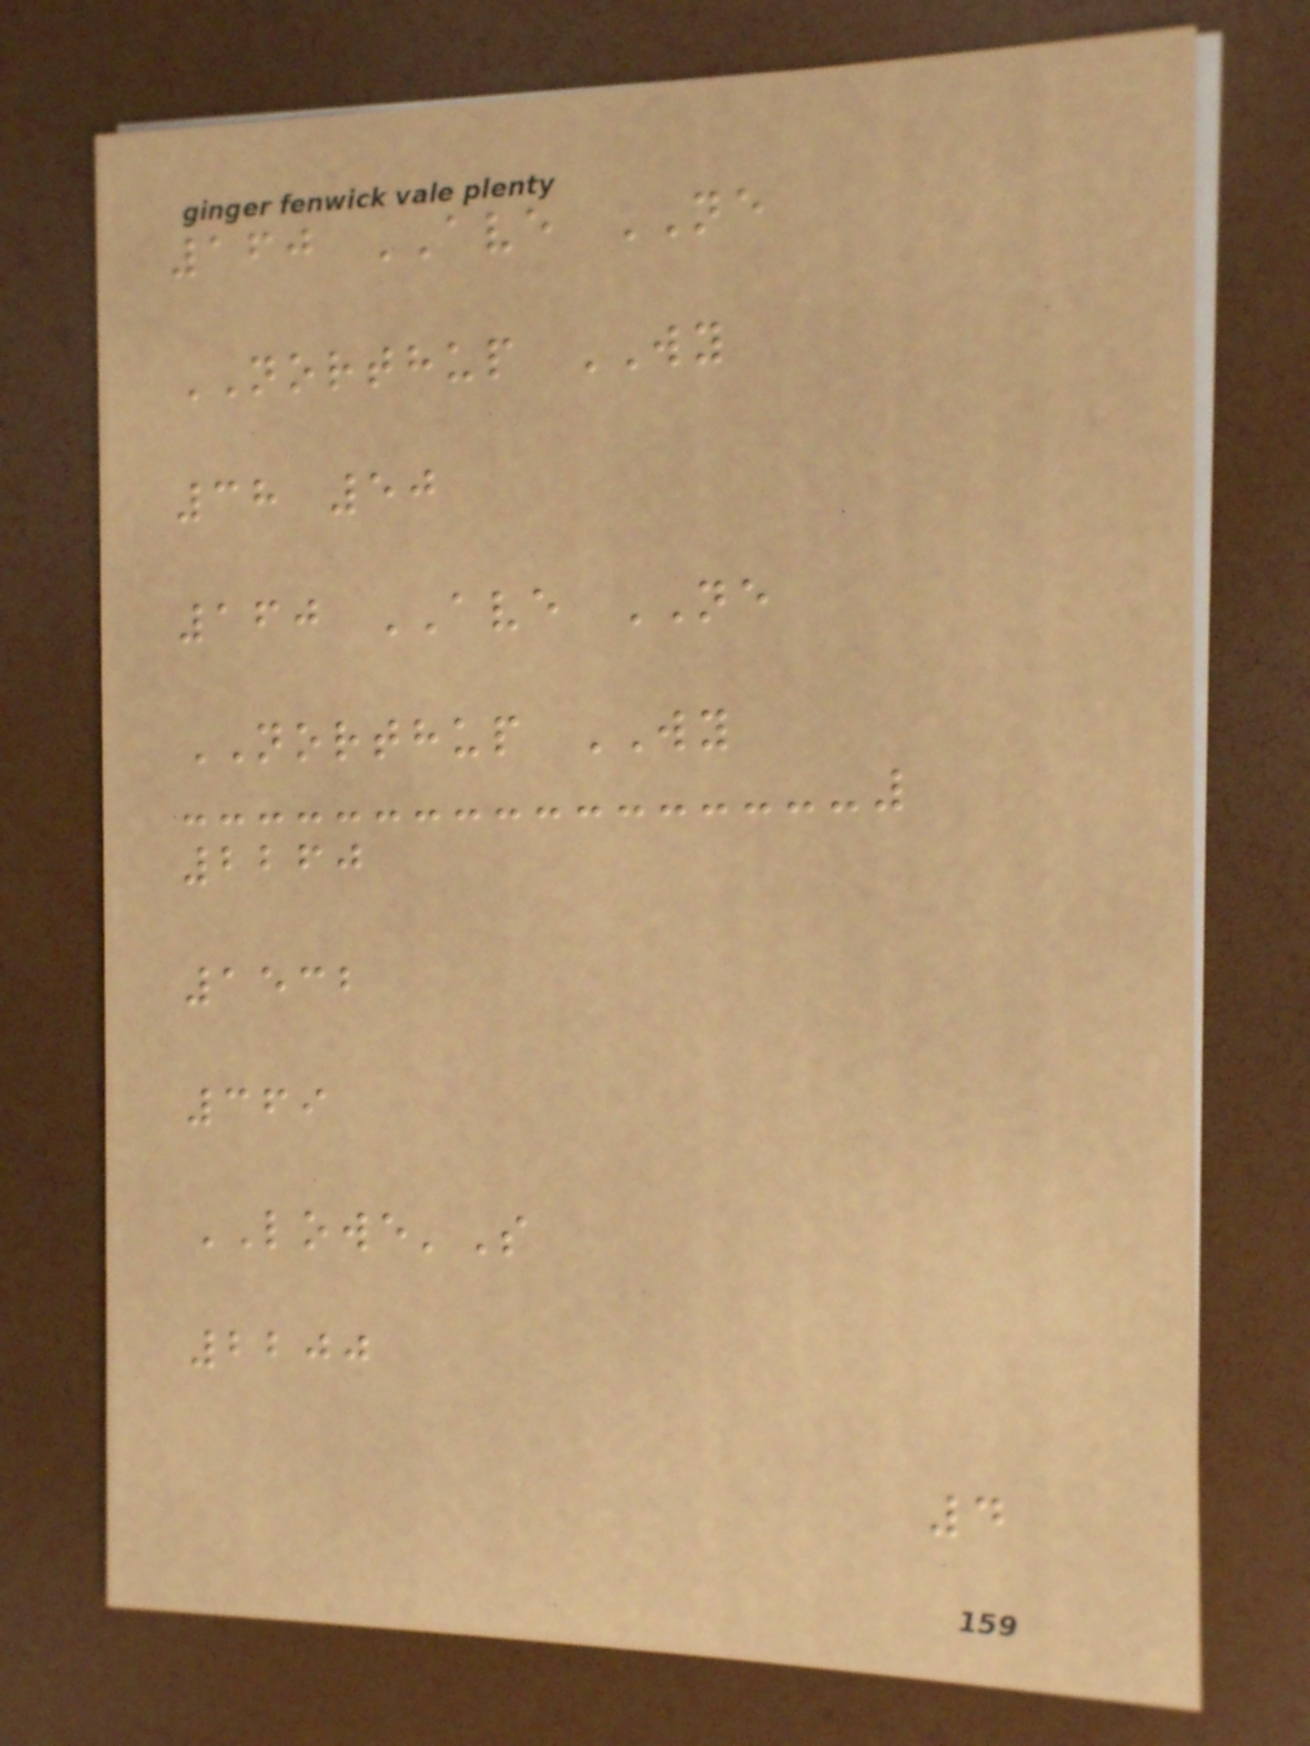160 AVE NE
NORTHUP WY
38 50
160 AVE NE
NORTHUP WY
2260
1532
369
LOWE'S
2200
4
